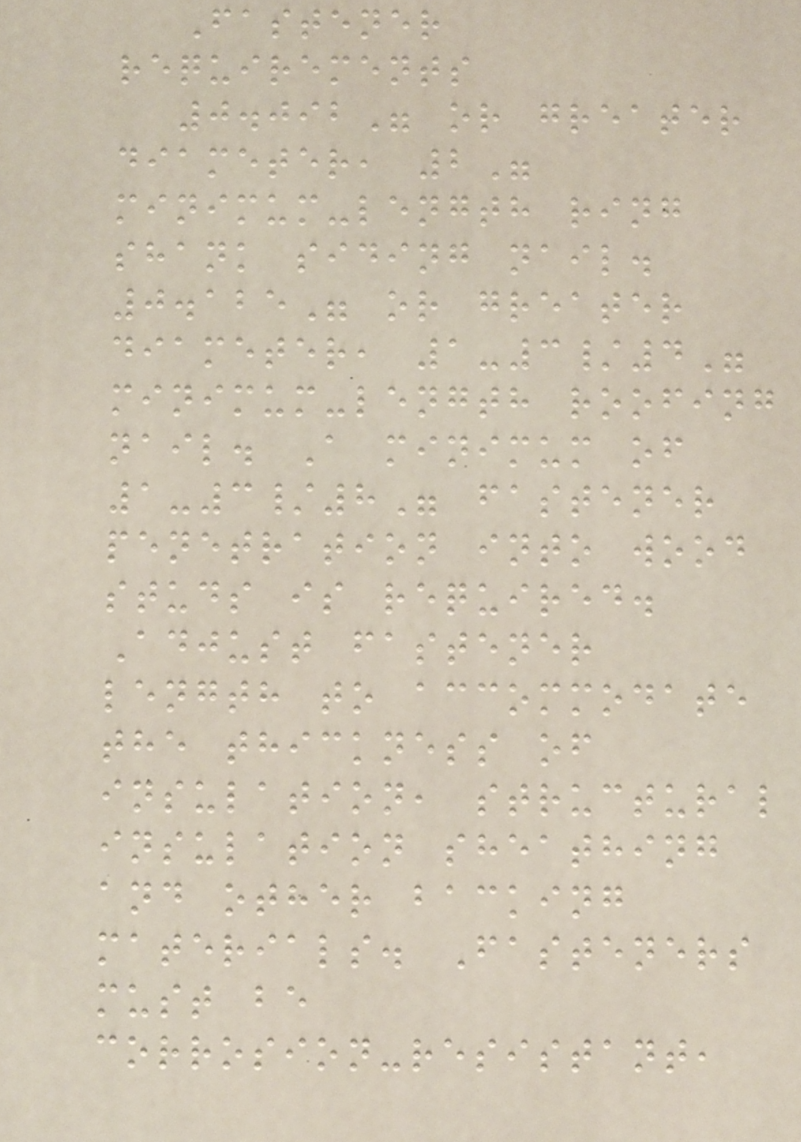Fastener
requirements
0.092" or greater
diameter, 2"
minimum-length ring
shank siding nail.
0.125" or greater
diameter, 1-3/4"
minimum-length roofing
nail. A minimum of
1-3/8" fastener
penetration into wood
studs is required.
Adjust fastener
length to accommodate
the thickness of
insulation, structural
insulation sheathing
and other backing
materials. Fasteners
must be
corrosion-resistant,
